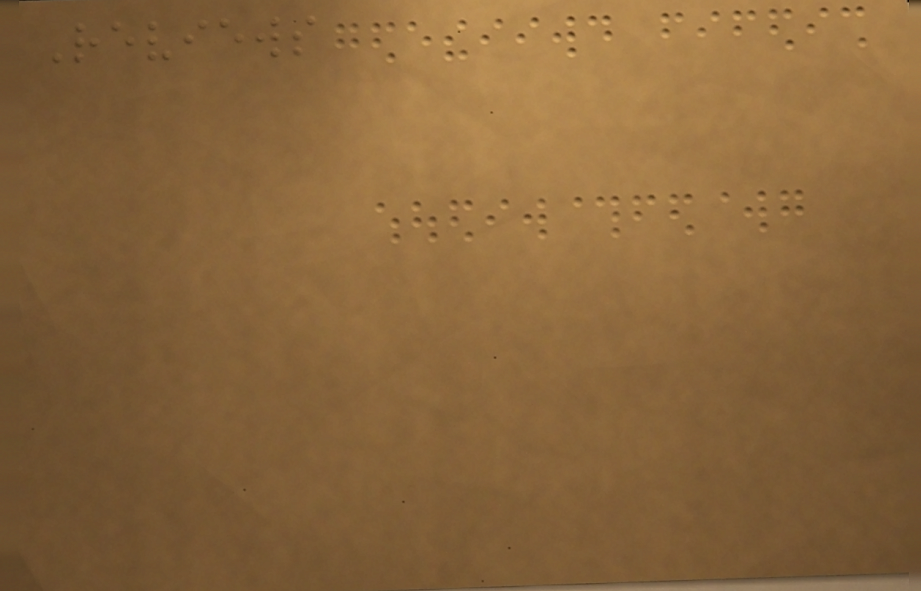Reviews
